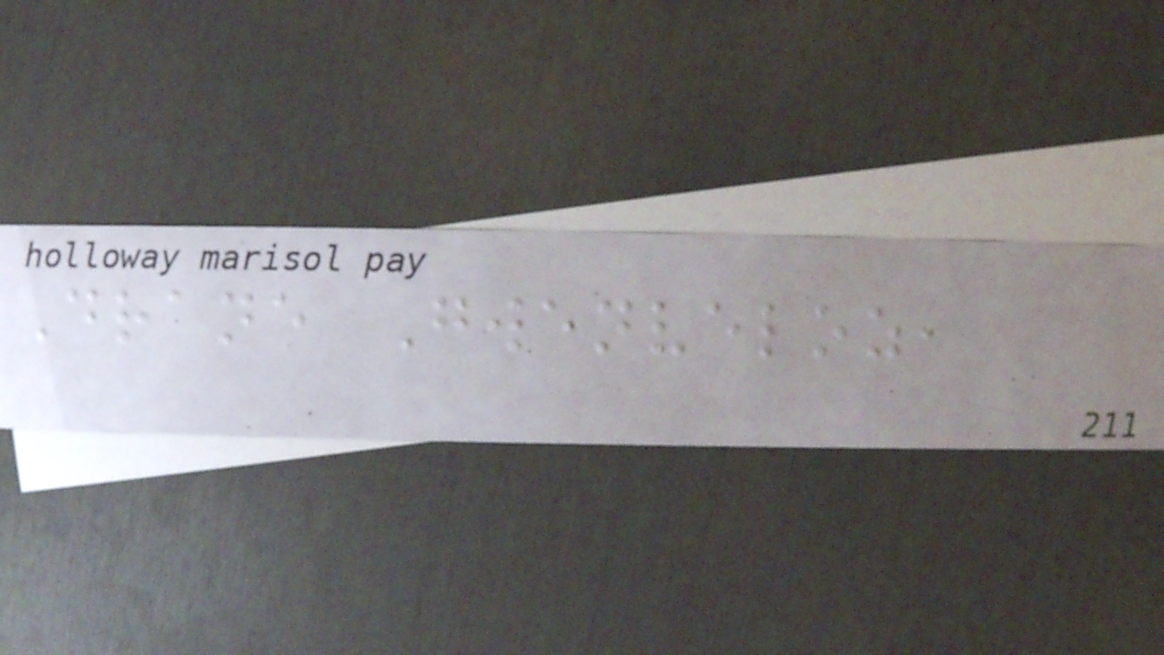Drane Gwenveloz,
